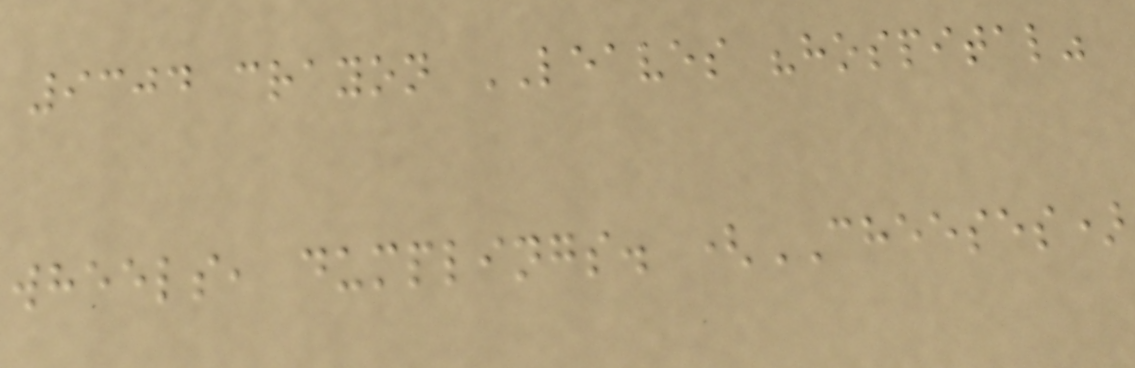9304 crayon LEAVES "hospital"
wheels, dumplings. (CHEESES)
